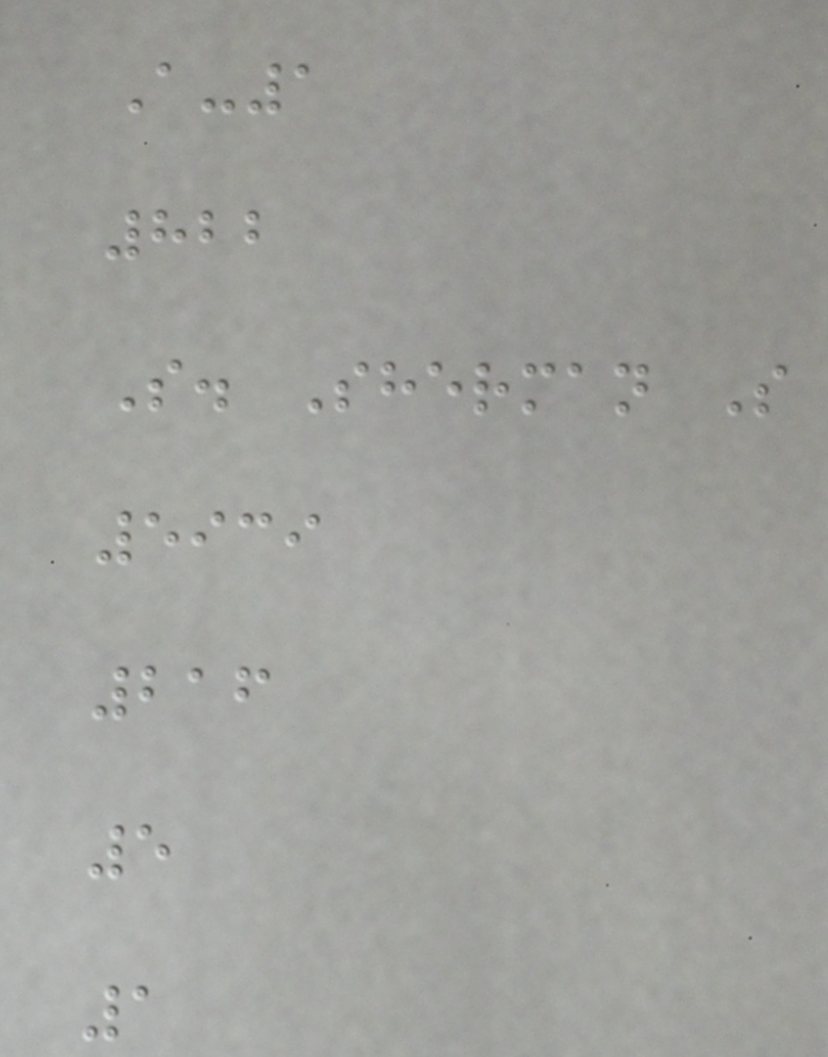A-1
822
S. Sherman S
5939
216
5
1
